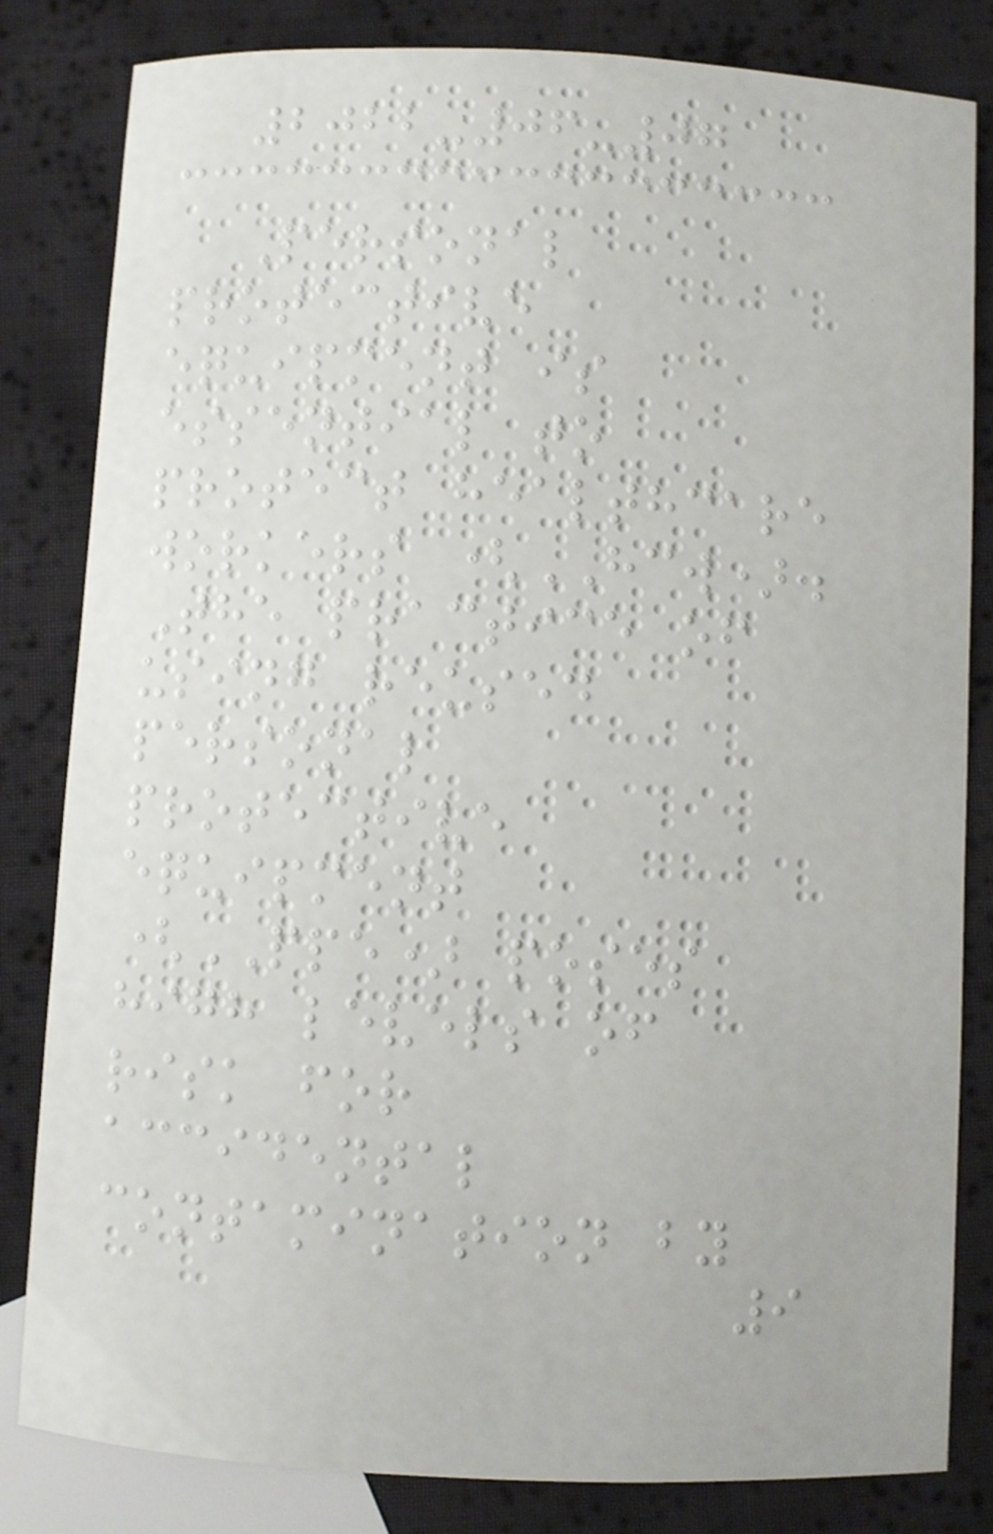2022-06-07
Personal
protective
equipment is
essential to
protect healthcare
workers (HCW).
The practice of
using reused
personal
protective
equipment
(PPE) poses
high levels of
risk for
accidental
contamination by
9
